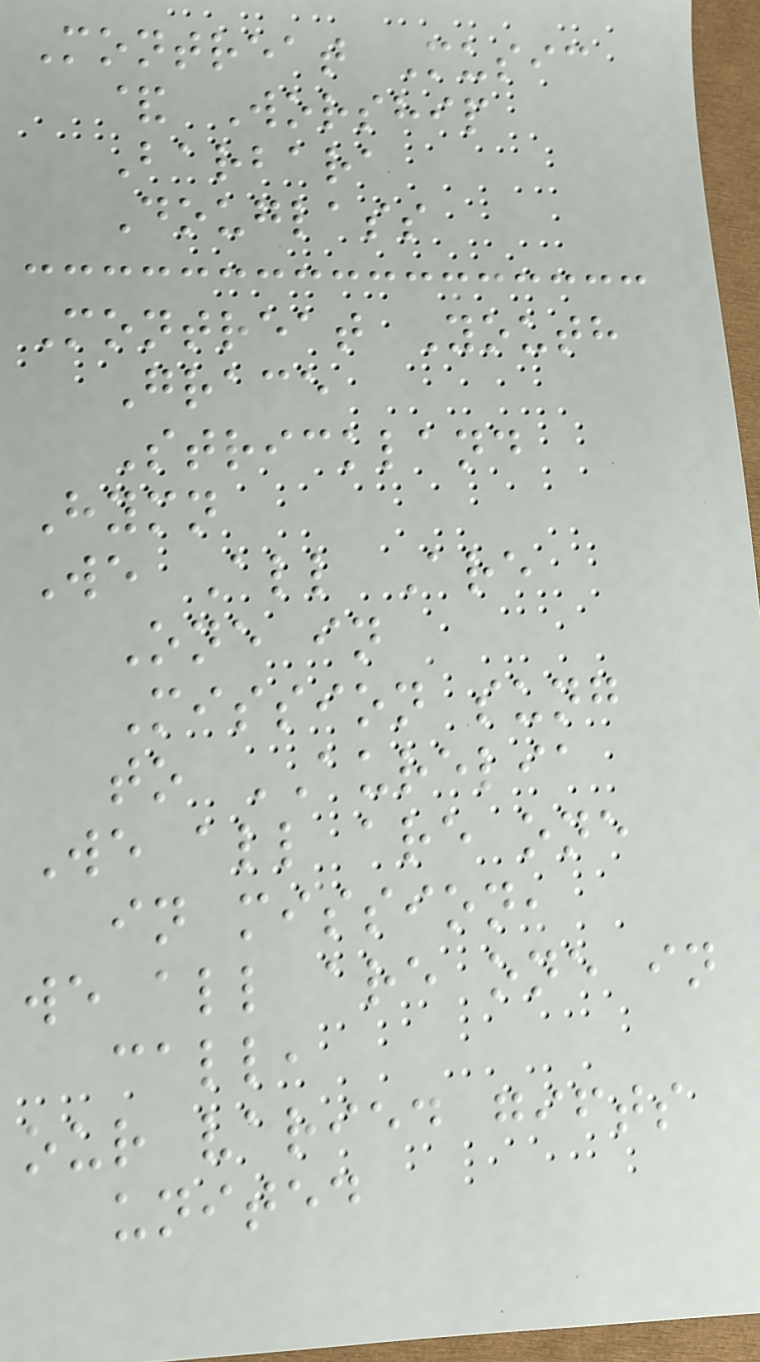Montreat Music
& Worship
Barbara
Douglass
Montreat Youth
Grace
Strickland
Hymn
We All Are
One in
Mission sung
to AURELIA
We all are one
in mission,
we all are one in
call,
our varied gifts
united
